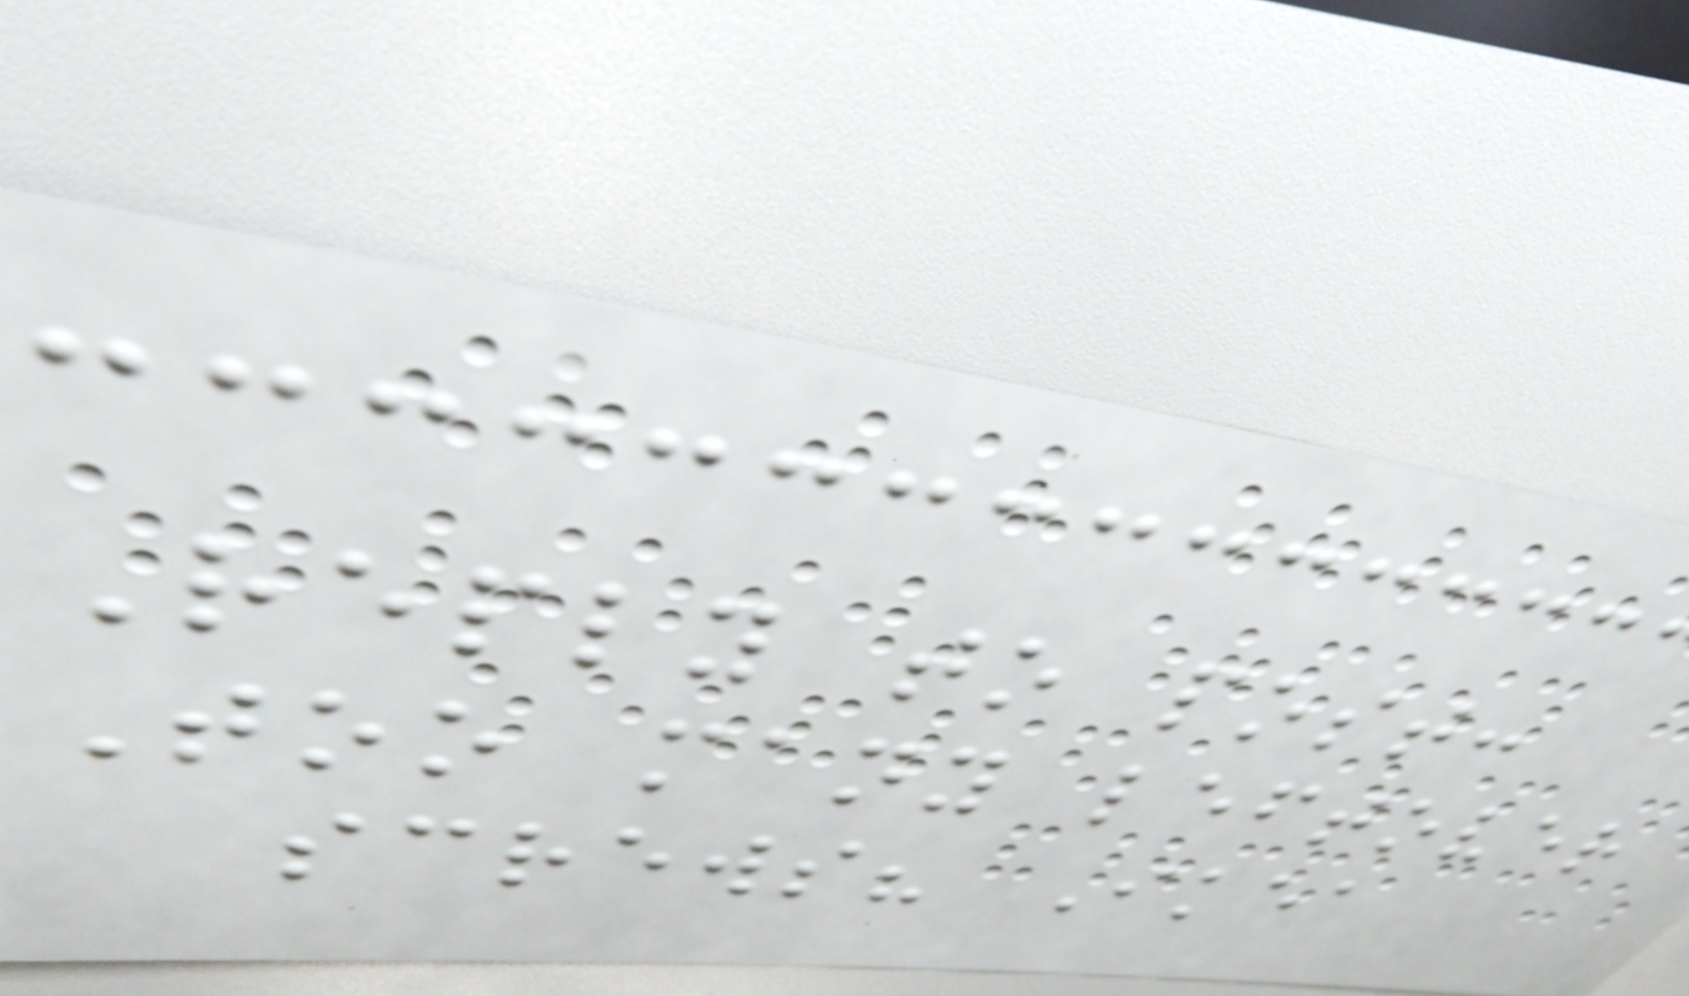Reply to post:
Too many leftover
screws? Ikea
